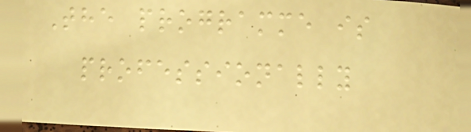The programme is
professionally
